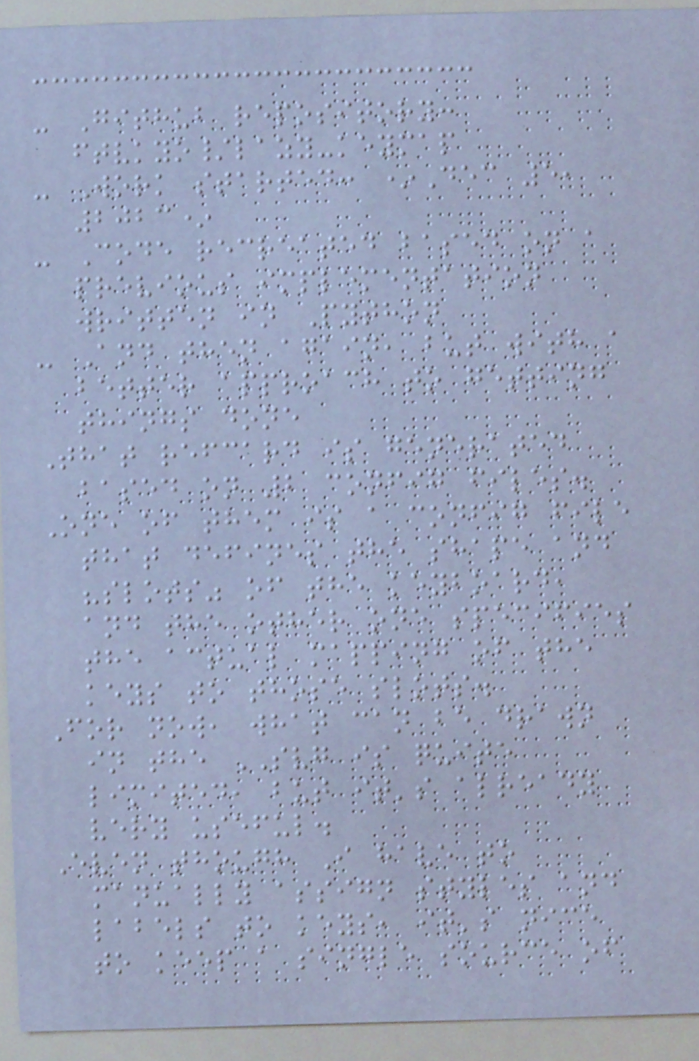- Github repository:
ftvkyo/lazy-keymap
- Work started: *Dec 5,
2023*
- Code recreated based on a
previous implementation
written in Python
- And then again, but with a
better approach to getting
things done
That refcard is generated
based on 2 config files.
One of them is a config file
that defines the shape and
"slots" of the keyboard,
and the other one specifies
the actual mapping of the
keys to those slots.
For now, what can be drawn
in the SVG is quite
limited, but it's already
very useful.
Even though I have to
manually assign styles and
labels to keys, it's nice
to keep a single source of
